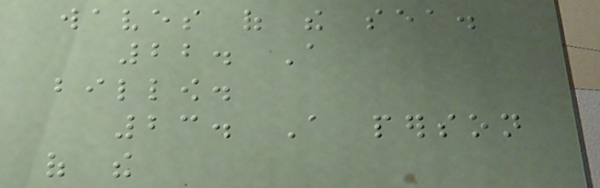waves of the sea.
22. A
billow.
23. A person
of the
